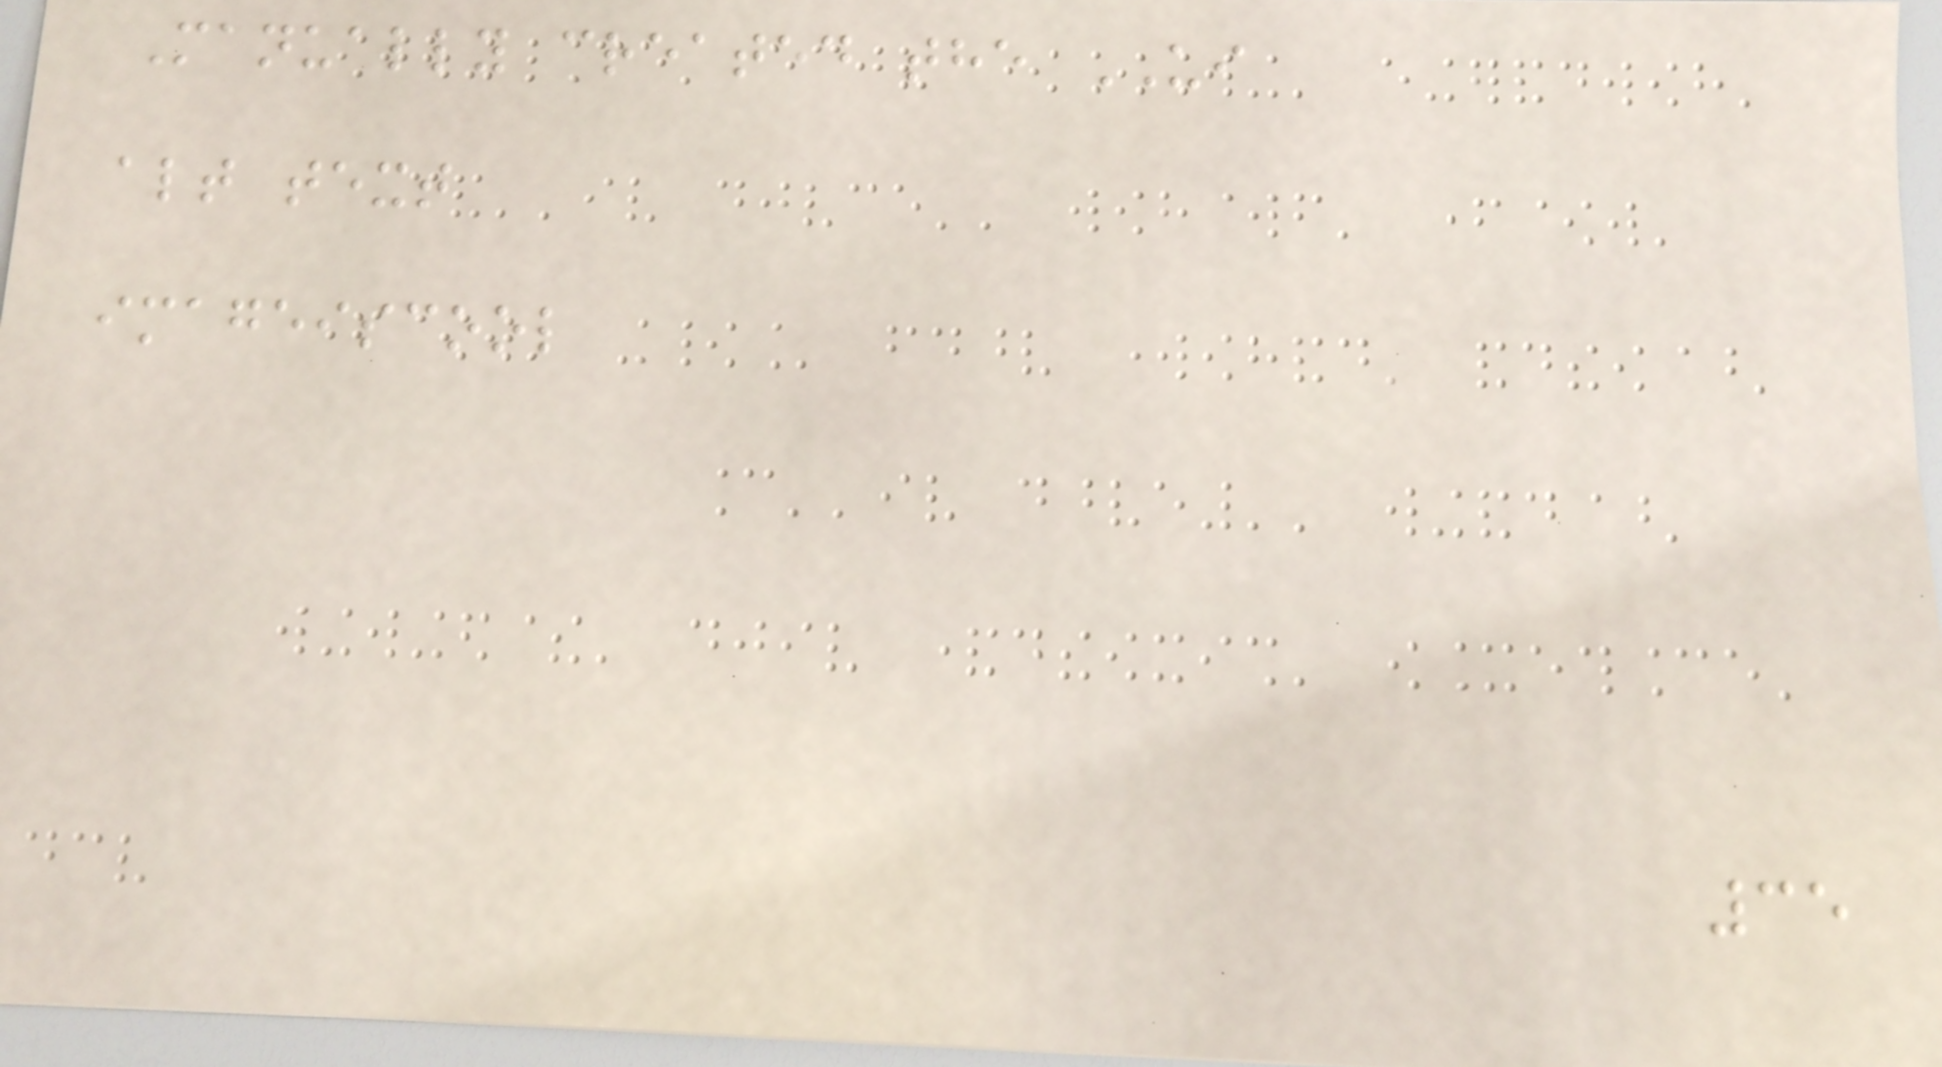Manually created the UI
alt text
imageiscool
35
